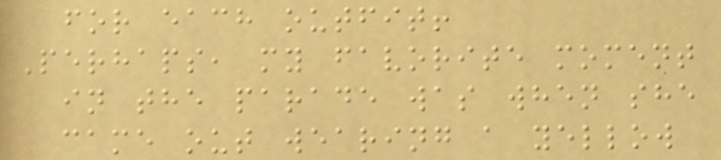for each outfit!
Perhaps, my favorite moment
in the parade was when she
came out wearing a yellow
